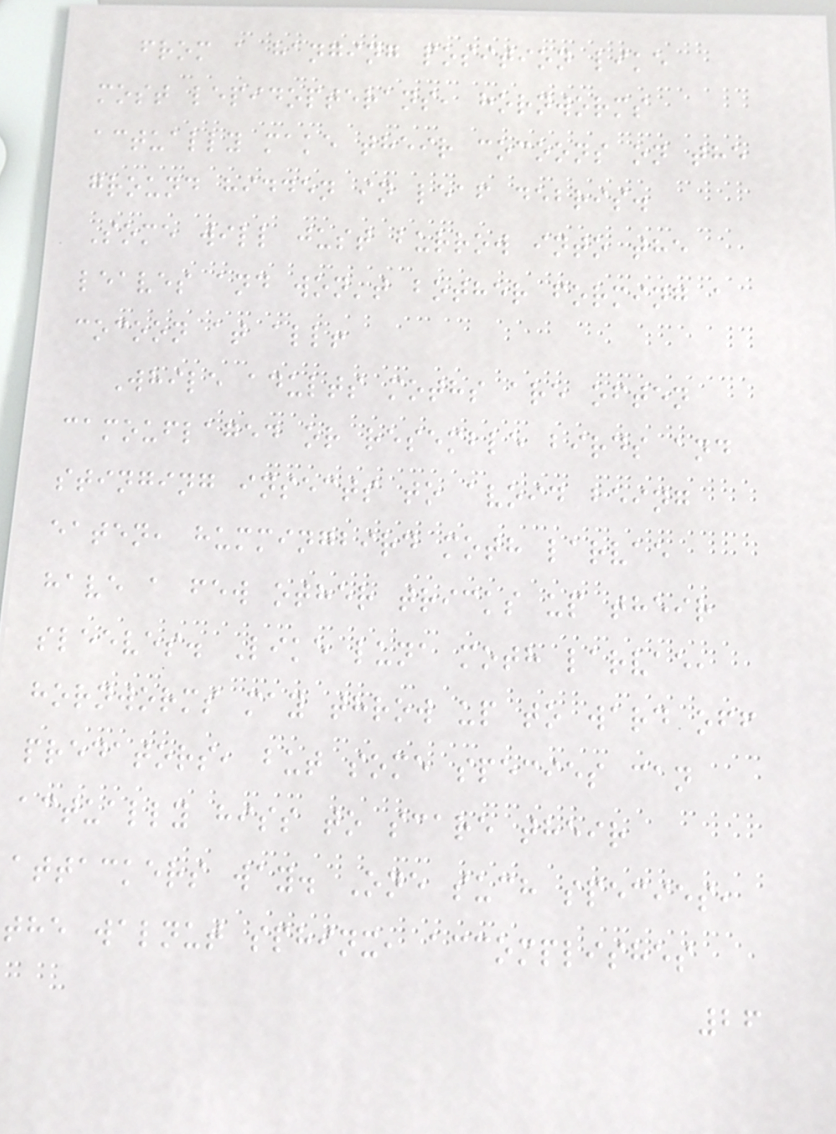from a hanging position like
most lepidopterans, hornworms
actually make their cocoons on the
ground hidden in leaf debris.
Some will just burrow into the
leaves and won't bother forming a
cocoon at all!
While adults moths are often
camouflaged or resemble birds and
stinging insects to avoid being
eaten, hummingbird moth larvae
have a few other tricks up their
sleeves. Like luna moth larvae,
hornworms may throw up to ward off
predators, but some species can
actually hiss to scare their
attackers way. One such species,
the walnut sphinx, accomplishes
26
